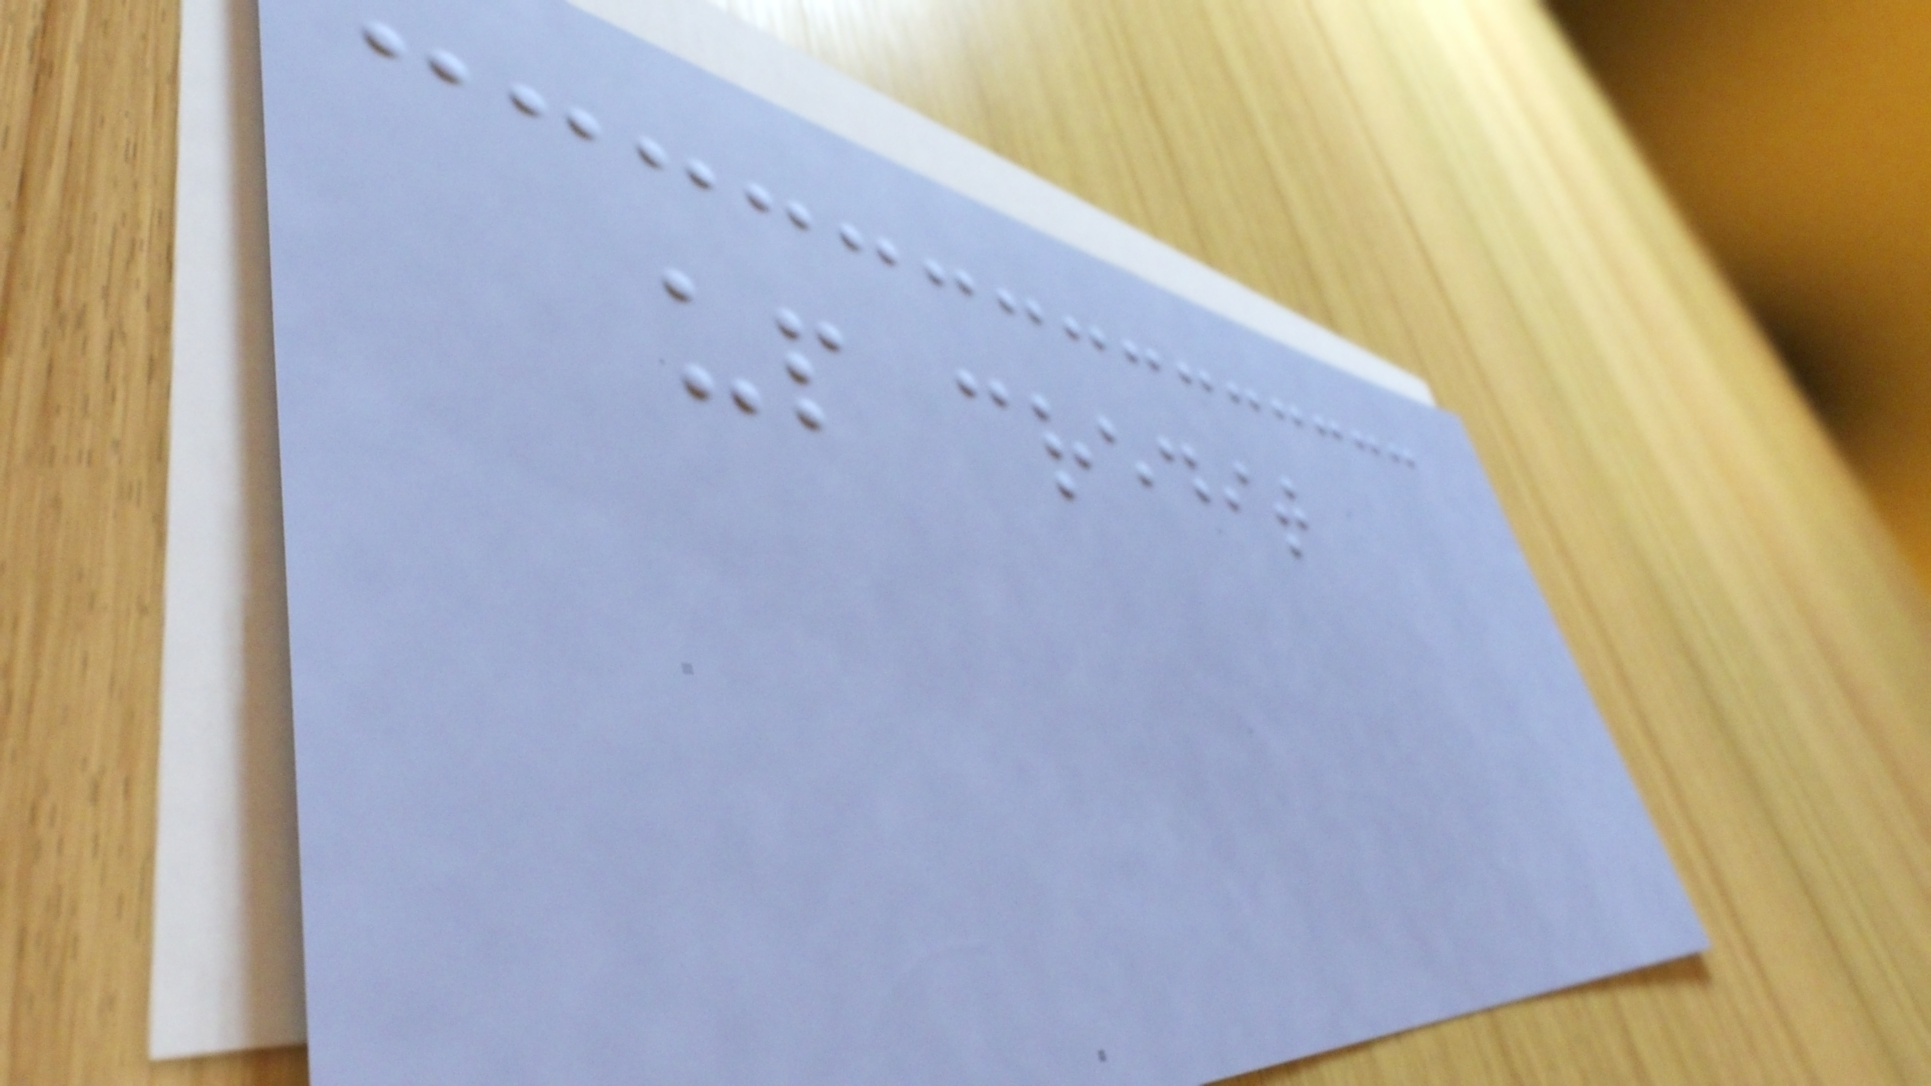up credit
